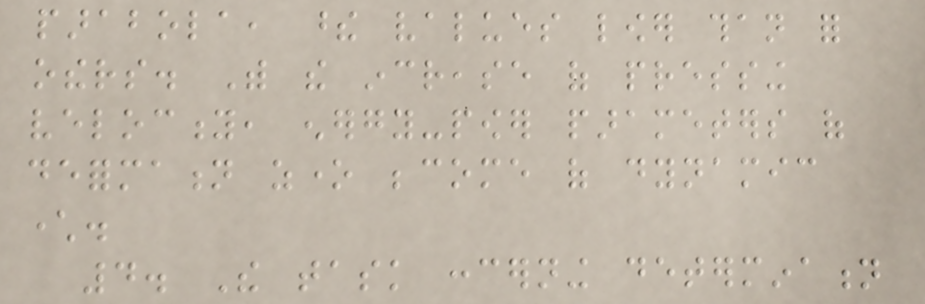parabola, these values lower than for
others. With the increase of pressing
velocity, energy-power parameters of
deformation zone become of dynamic
character.
4. The task concerning determination
